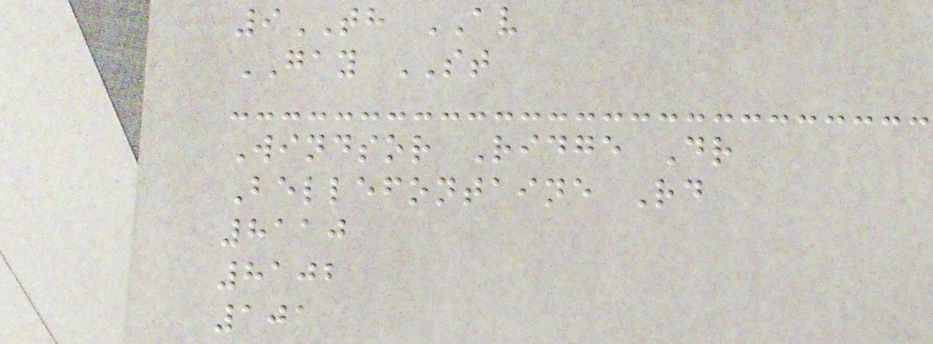9TH AV
GAY ST
Windsor Ridge Dr
Bellefontaine Rd
8110
8102
101
